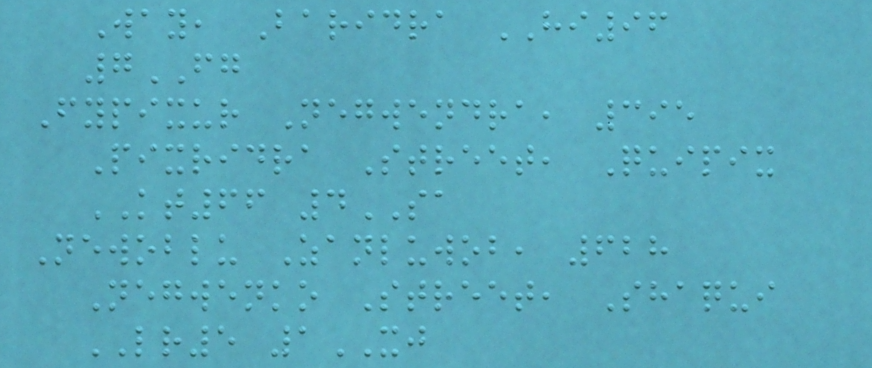Way, Baridra HI96
7FG
Fypixur Negwendra, 395
Pixridra Street, Quipix
KT66 4SA
Newoblu Zanluwob, 628
Negwenko Street, Shaqui
LR5 1XJ
